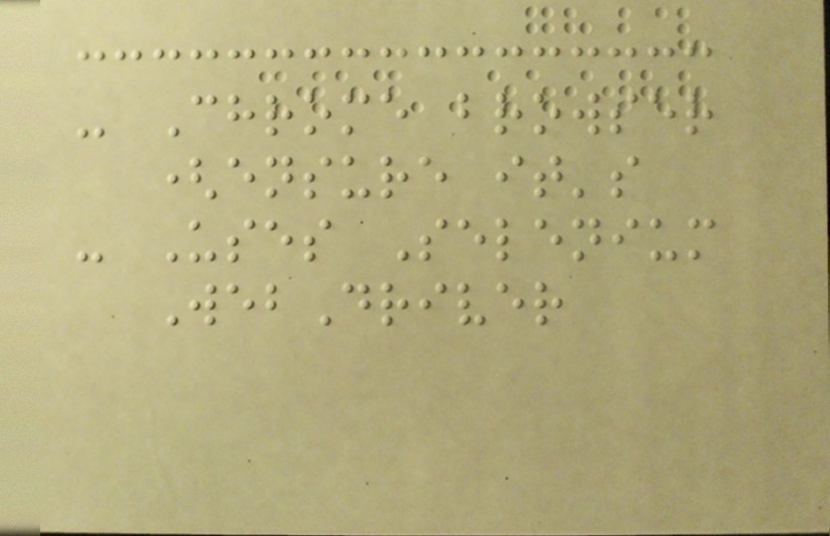- Chrome browser
(ensure it's
- Uses Selenium
WebDriver
